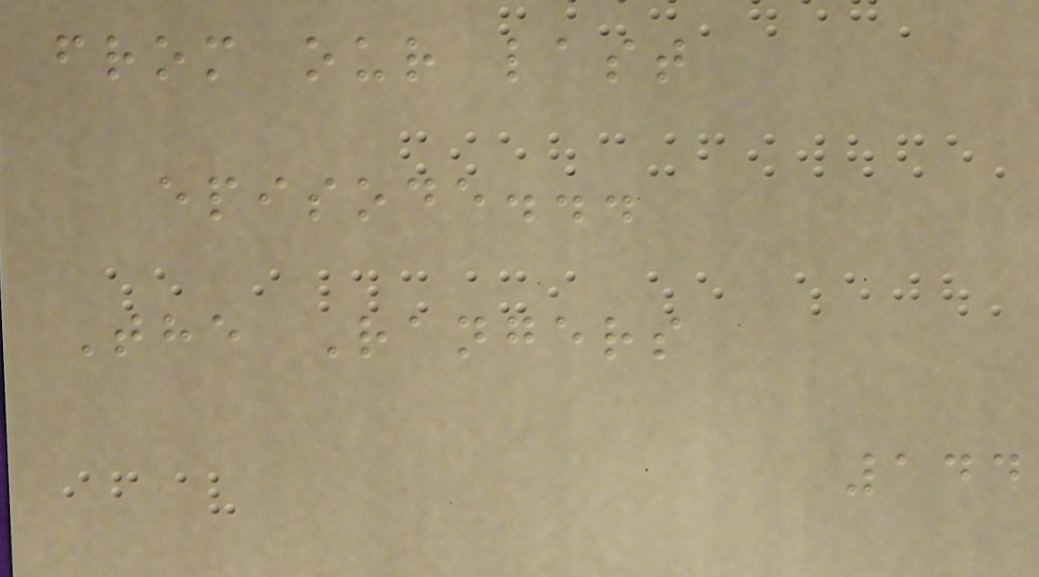from our last
episode...
The Rangers
144
